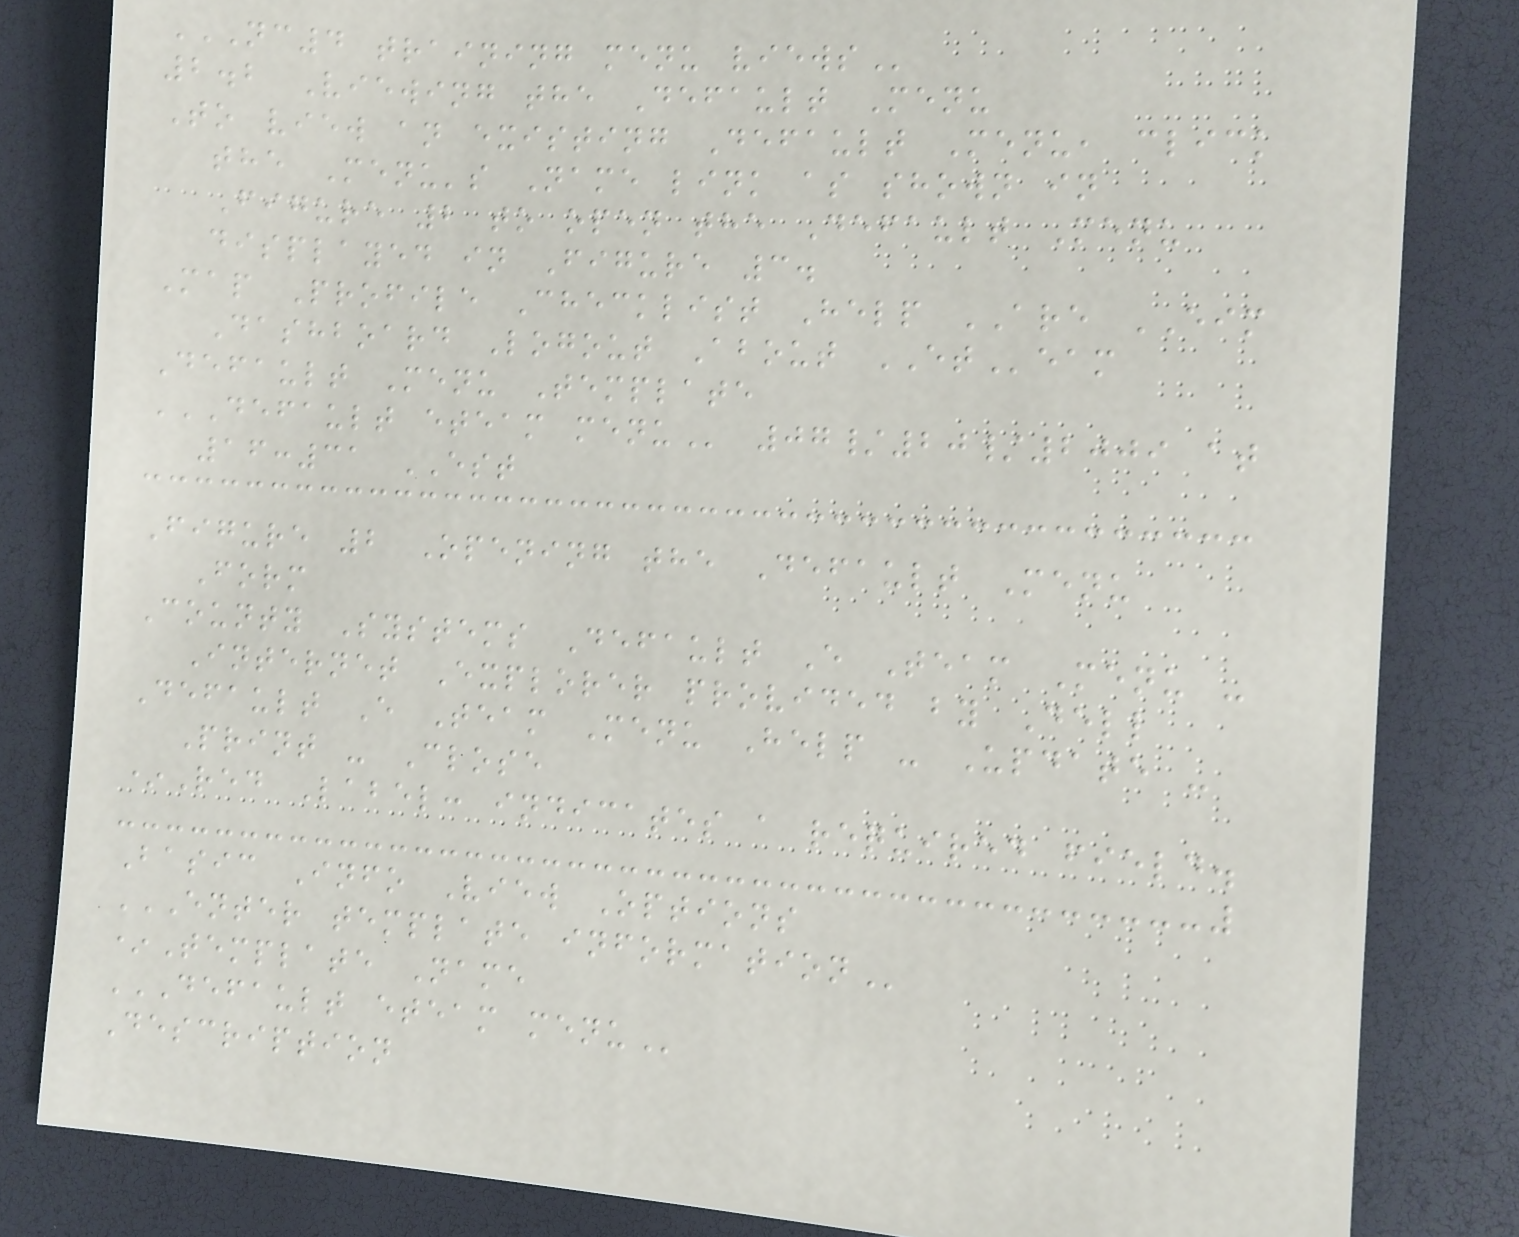NC4 TRAINING MENU VIEWS
2.2 Viewing the Default Menu
To view an existing Default Menu, click
the Menu's Name link as shown in
Figure 2 to open the Default Menu
displayed in Figure 3.
Map Profile Checklist Help ARE EIM
Dashboard Logout About ETeam
Default Menu Template
DEFAULT ETEAM MENU 07/20/2009 at
16:31 EST
Figure 2 Opening the Default Menu
Form
County Systems Default E Team Menu -
Internet Explorer provided by Dell
Default E Team Menu Help - Update -
Print - Close
*Red Label: indicates a required field.
Basic Info View Options
ENTER TEMPLATE INFORMATION
*Template Name
DEFAULT ETEAM MENU
Description
